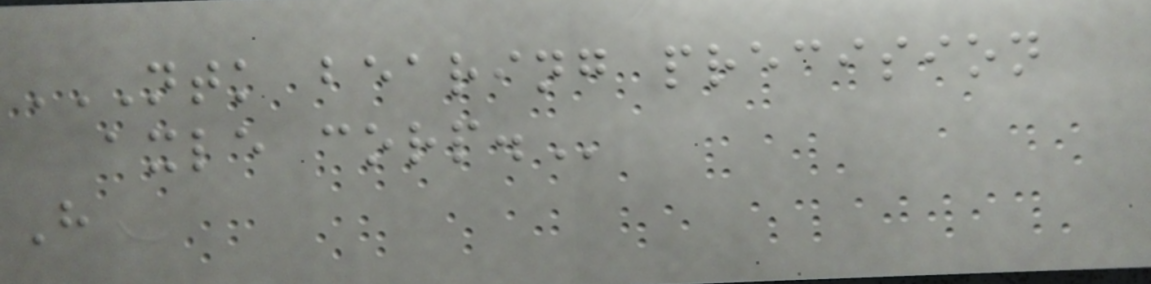NTK BEARING PRECISION
AXLE CORP.
H
